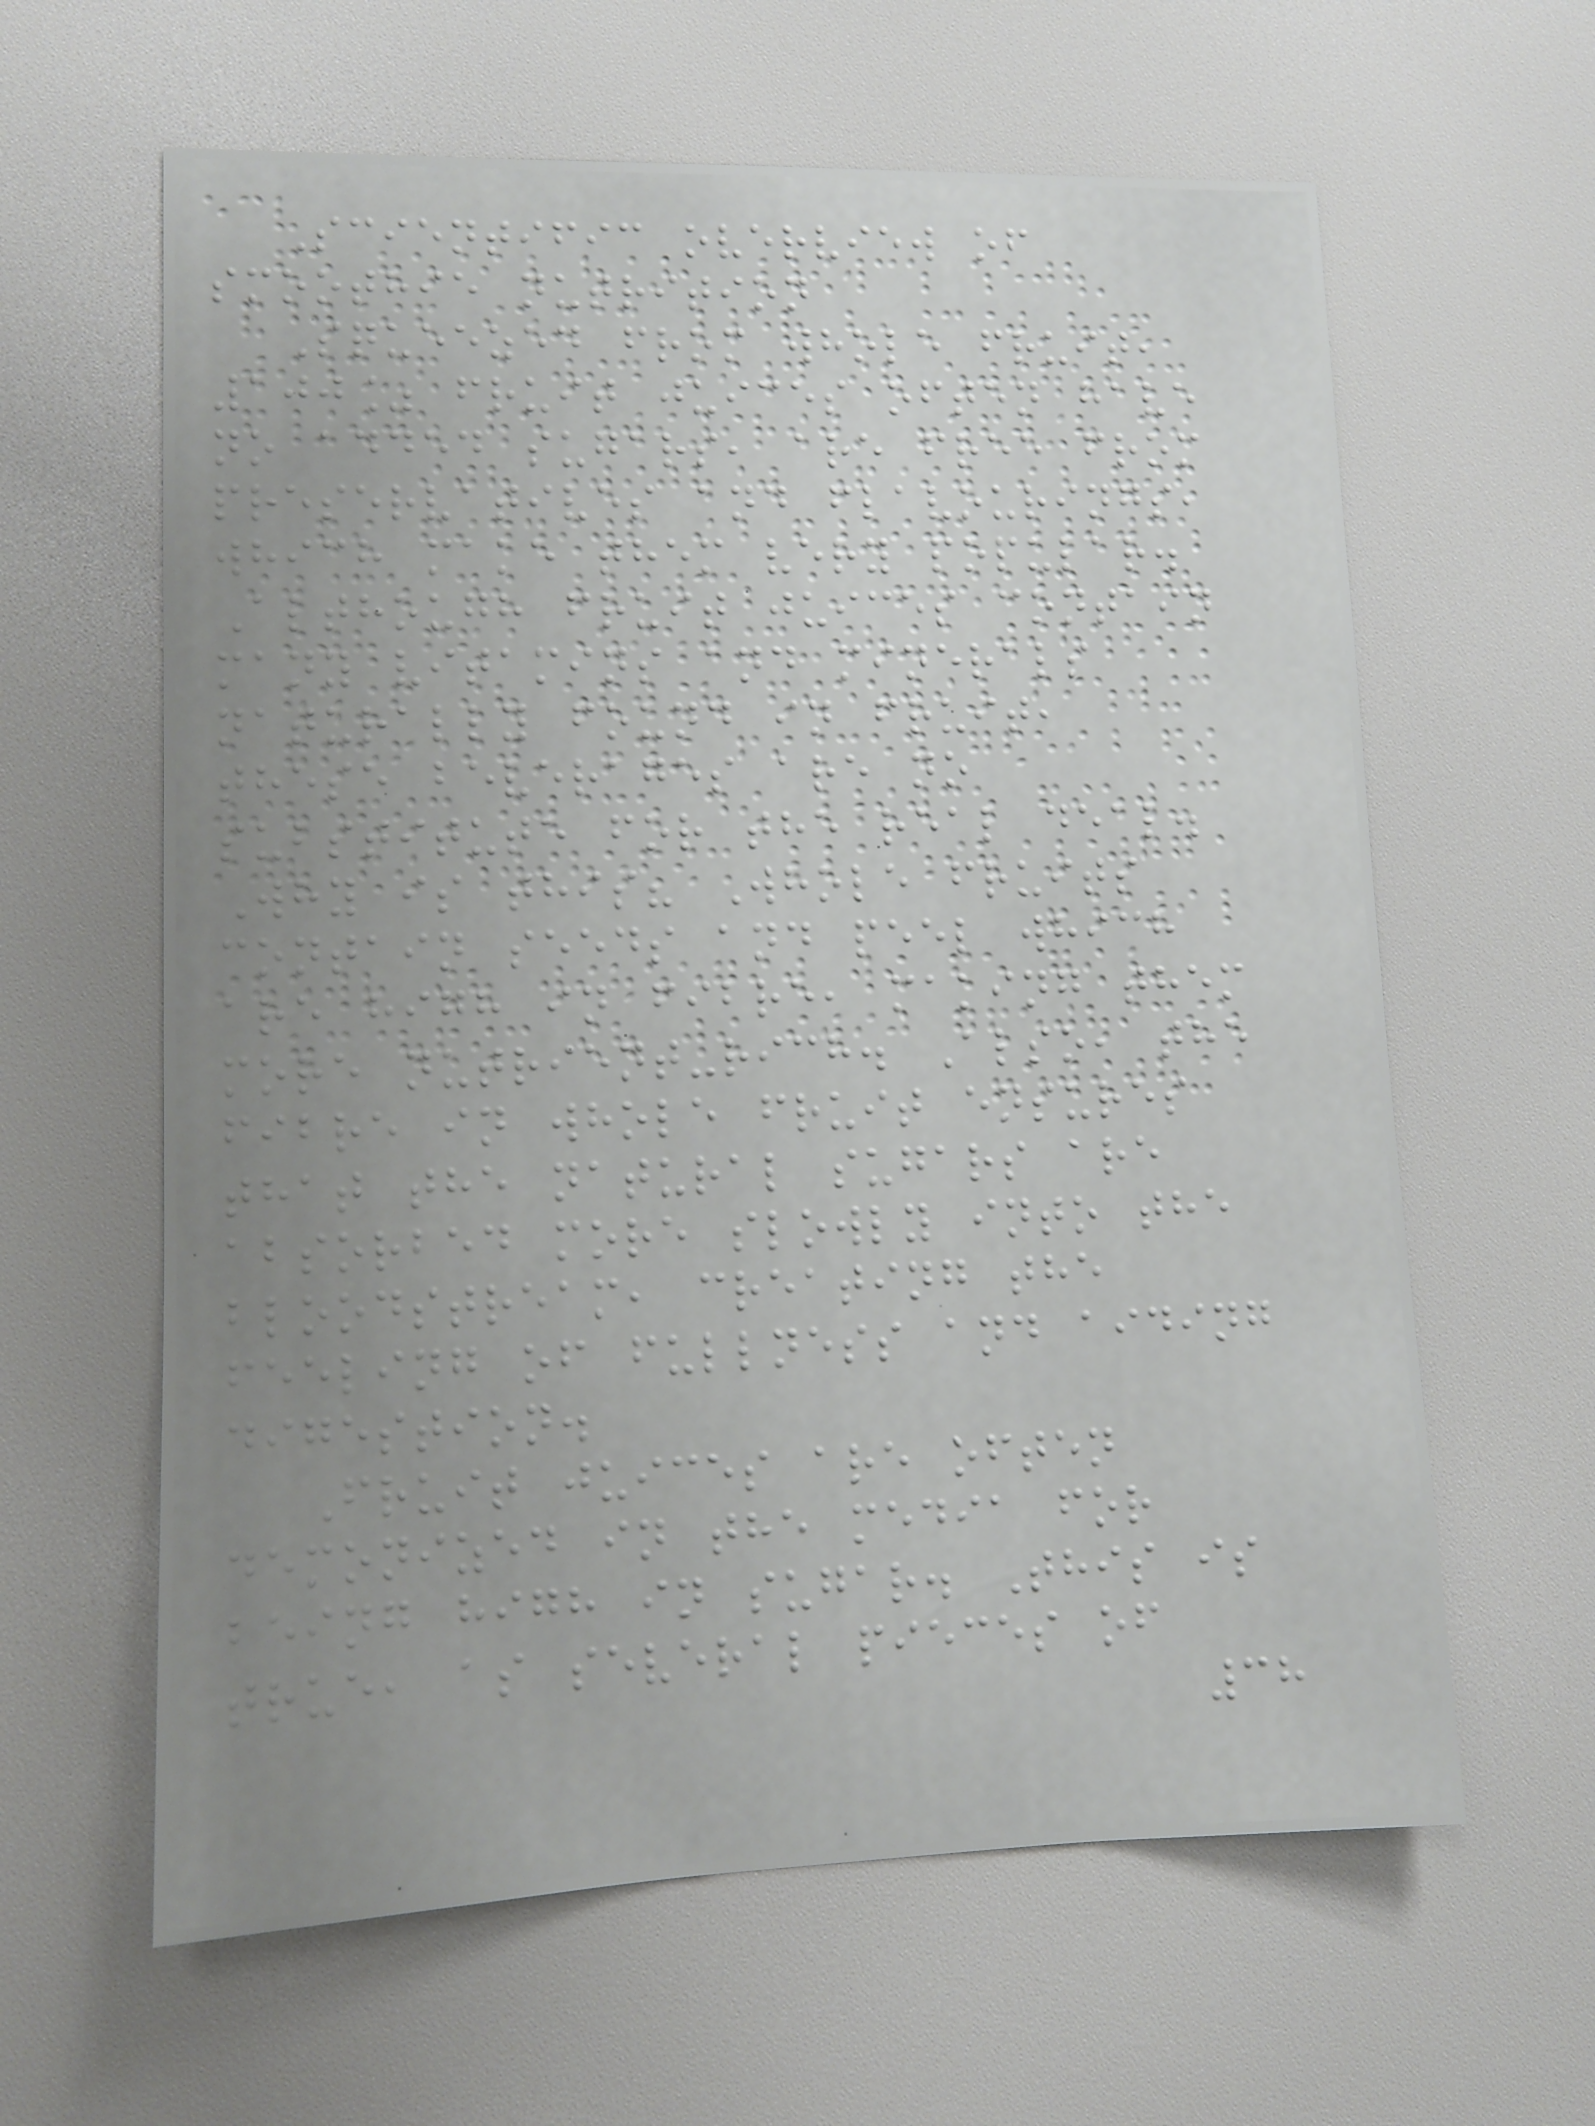Scientific overview of
smoothie nutrition
Squeezed from whole fruit,
100% fruit juices often have
no added sugars, are free from
preservatives and flavourings,
which make them very popular.
Although fruit juices contain
many vitamins and minerals
naturally found in fruit,
these beverages are no
substitute for the real deal.
Why is this? Whole fruits
contain seeds and peel which
are high in fibre, making them
more nutrient-rich. Also, the
fibre in whole fruit ensures
that the natural sugars are
absorbed more slowly into the
bloodstream, creating the
feeling of fullness and aiding
digestion.
Fruit juices are often
demonized in the media for
being high in sugar. This is
true, as several pieces of
38
